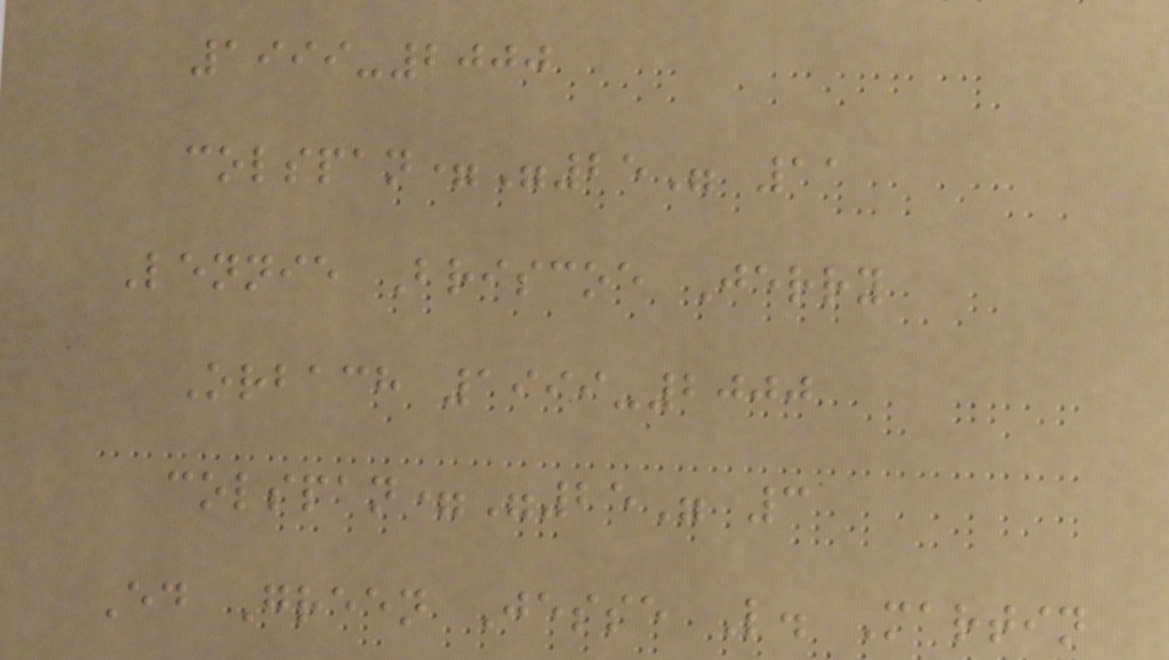1999-2000
colspan="25" 11
Lennie Briscoe Jerry
Orbach 1999-2000
colspan="25" 3
Ed Green Jesse L. Martin
